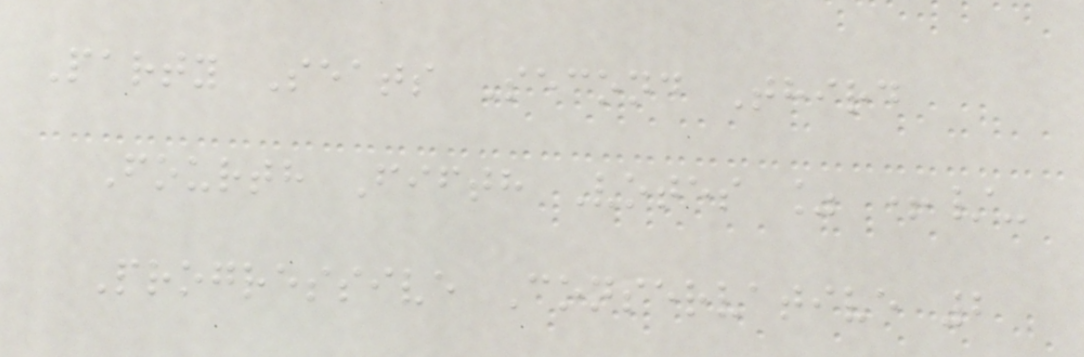Party Seats Second Third
Fourth Fifth Votes % +/-
Progressive Conservative 2
